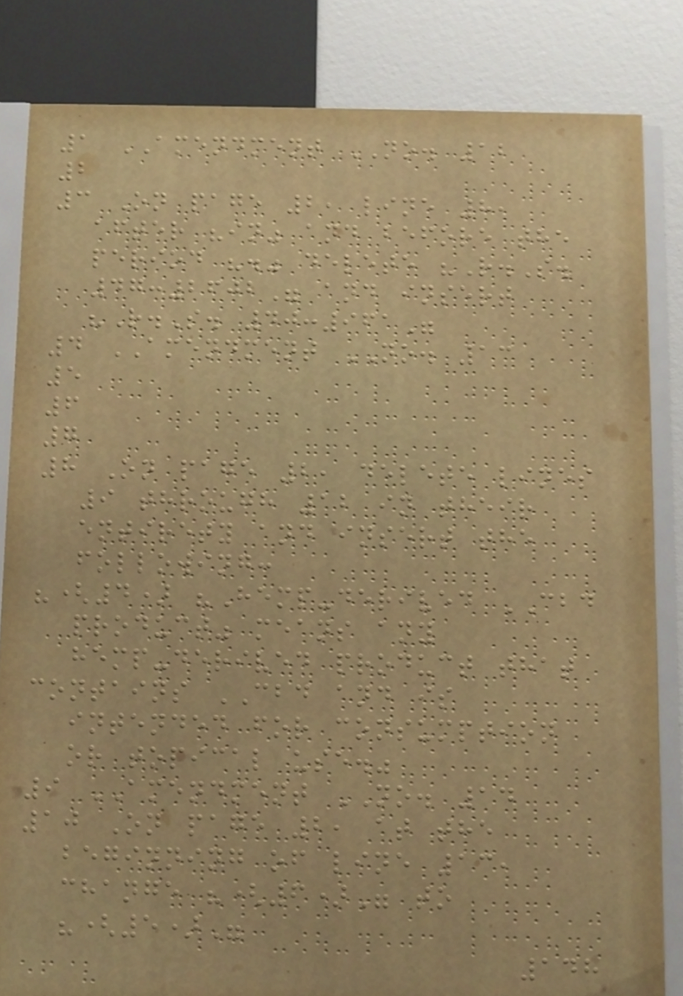1 AMENDMENT NO. 12
2
3 On page 2, line 8,
after "in" and before the
period "." delete "R.S.
47:2602" and insert
"R.S. 40:961"
4 AMENDMENT NO. 13
5
6
7
8 On page 2, delete lines
9 through 12 in their
entirety and insert the
following:
"(4) "Hemp-derived CBD
product" means any
hemp-derived product that
contains CBD and is
intended for consumption
or topical use."
9 AMENDMENT NO. 14
10 On page 2, at the
beginning of line 13,
change "(6)" to
"(5)"
148
